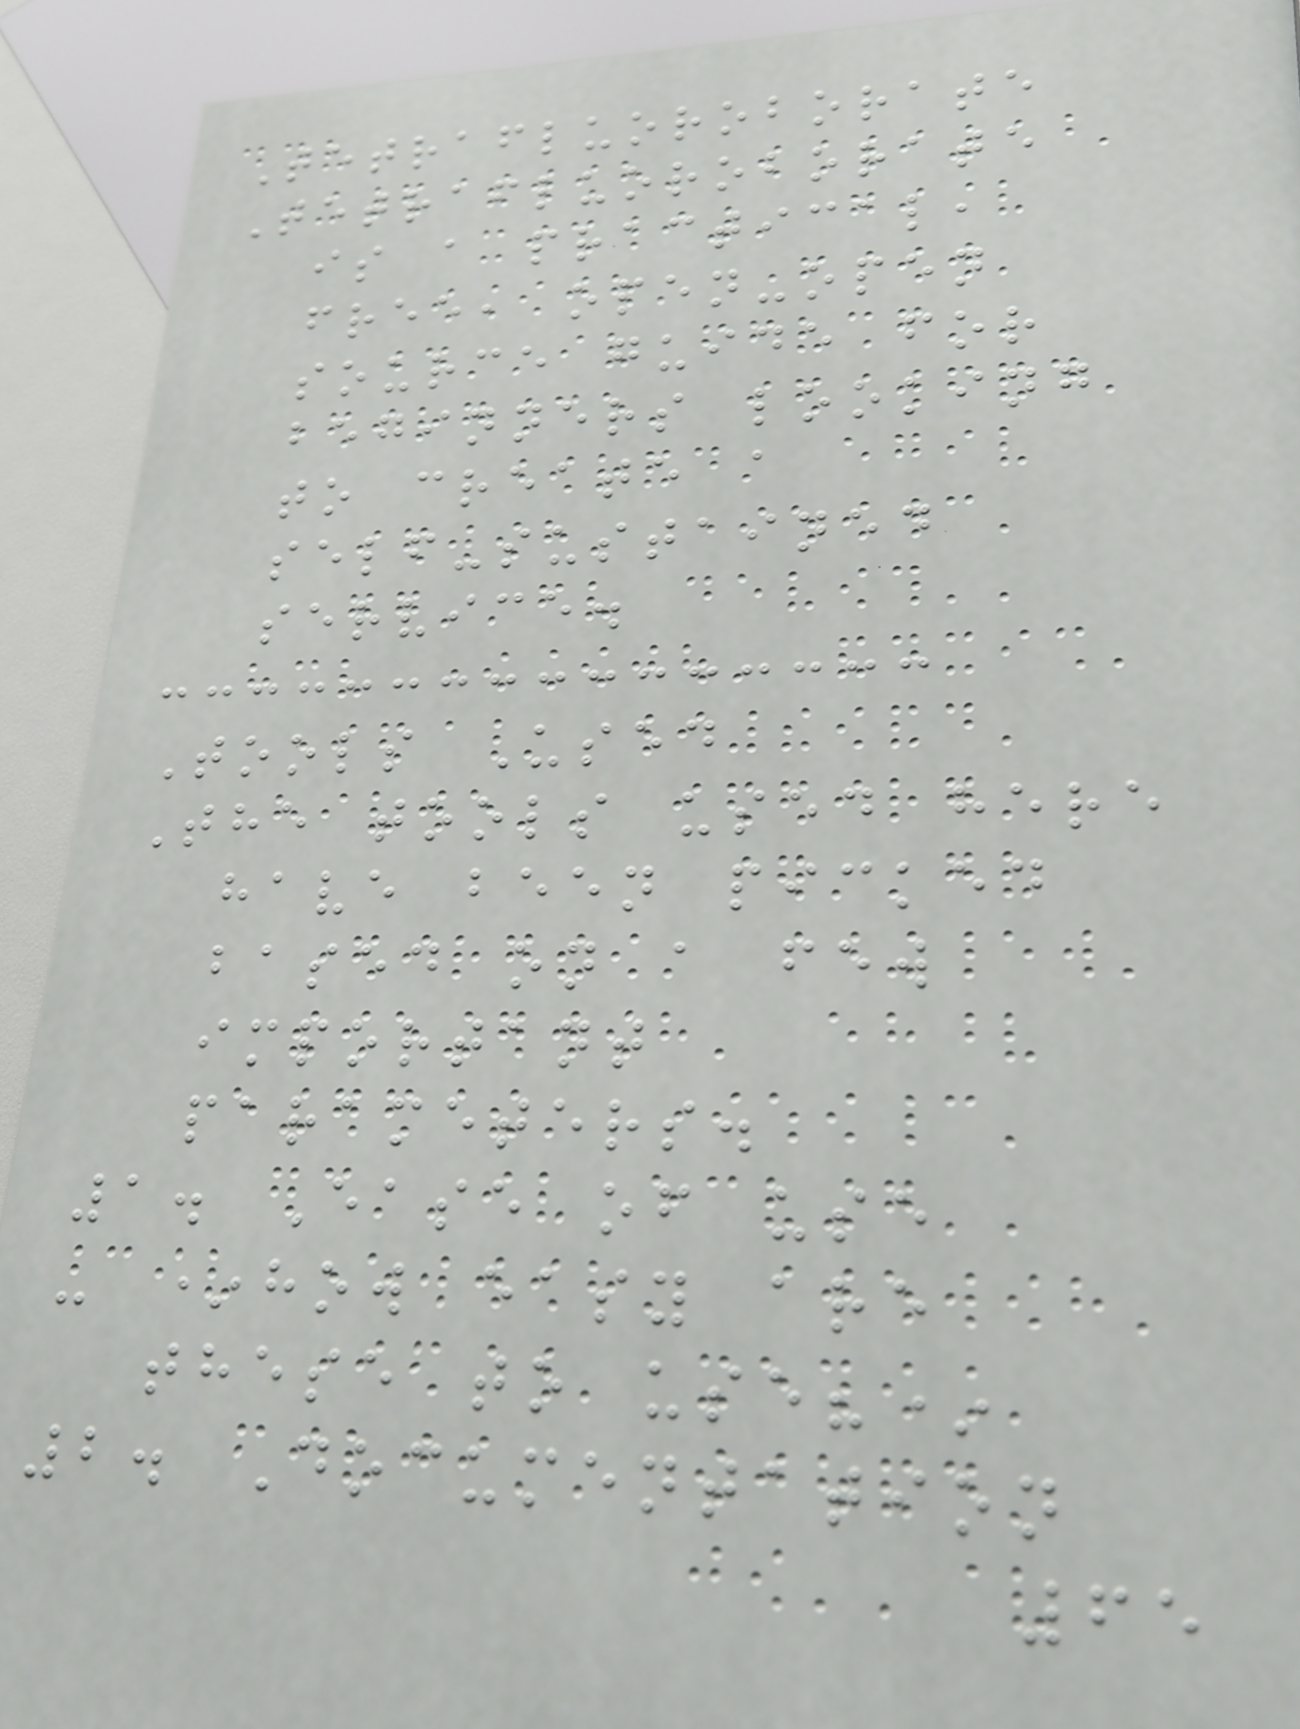Tetrafluoroborate
Tetrafluoroborate
is a practical,
free, open-open
source guide for
beginners looking
to create a
self-sustained
service.
Tools Used
The tools used here
have been picked
based on a few
important
parameters.
1. Ease of use
- *how easy are
these to use?*
2. Documentation
65
